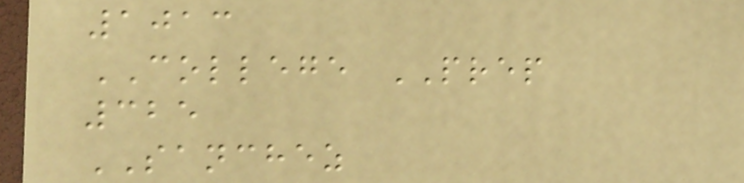1013
COLLEGE PREP
325
SANCHEZ
